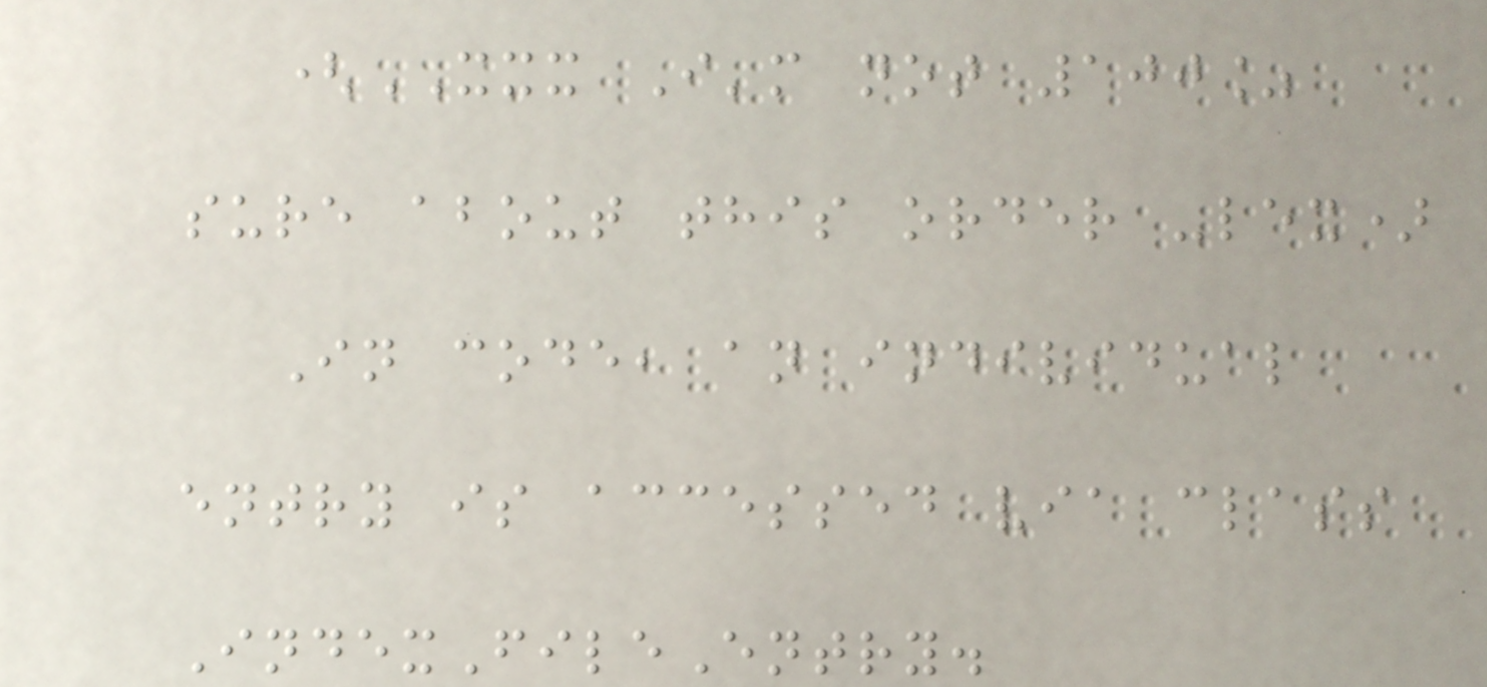(XXX I'm not 100%
sure about this order -lex)
In code, an individual
entry is accessed via class
IndexFileEntry.
